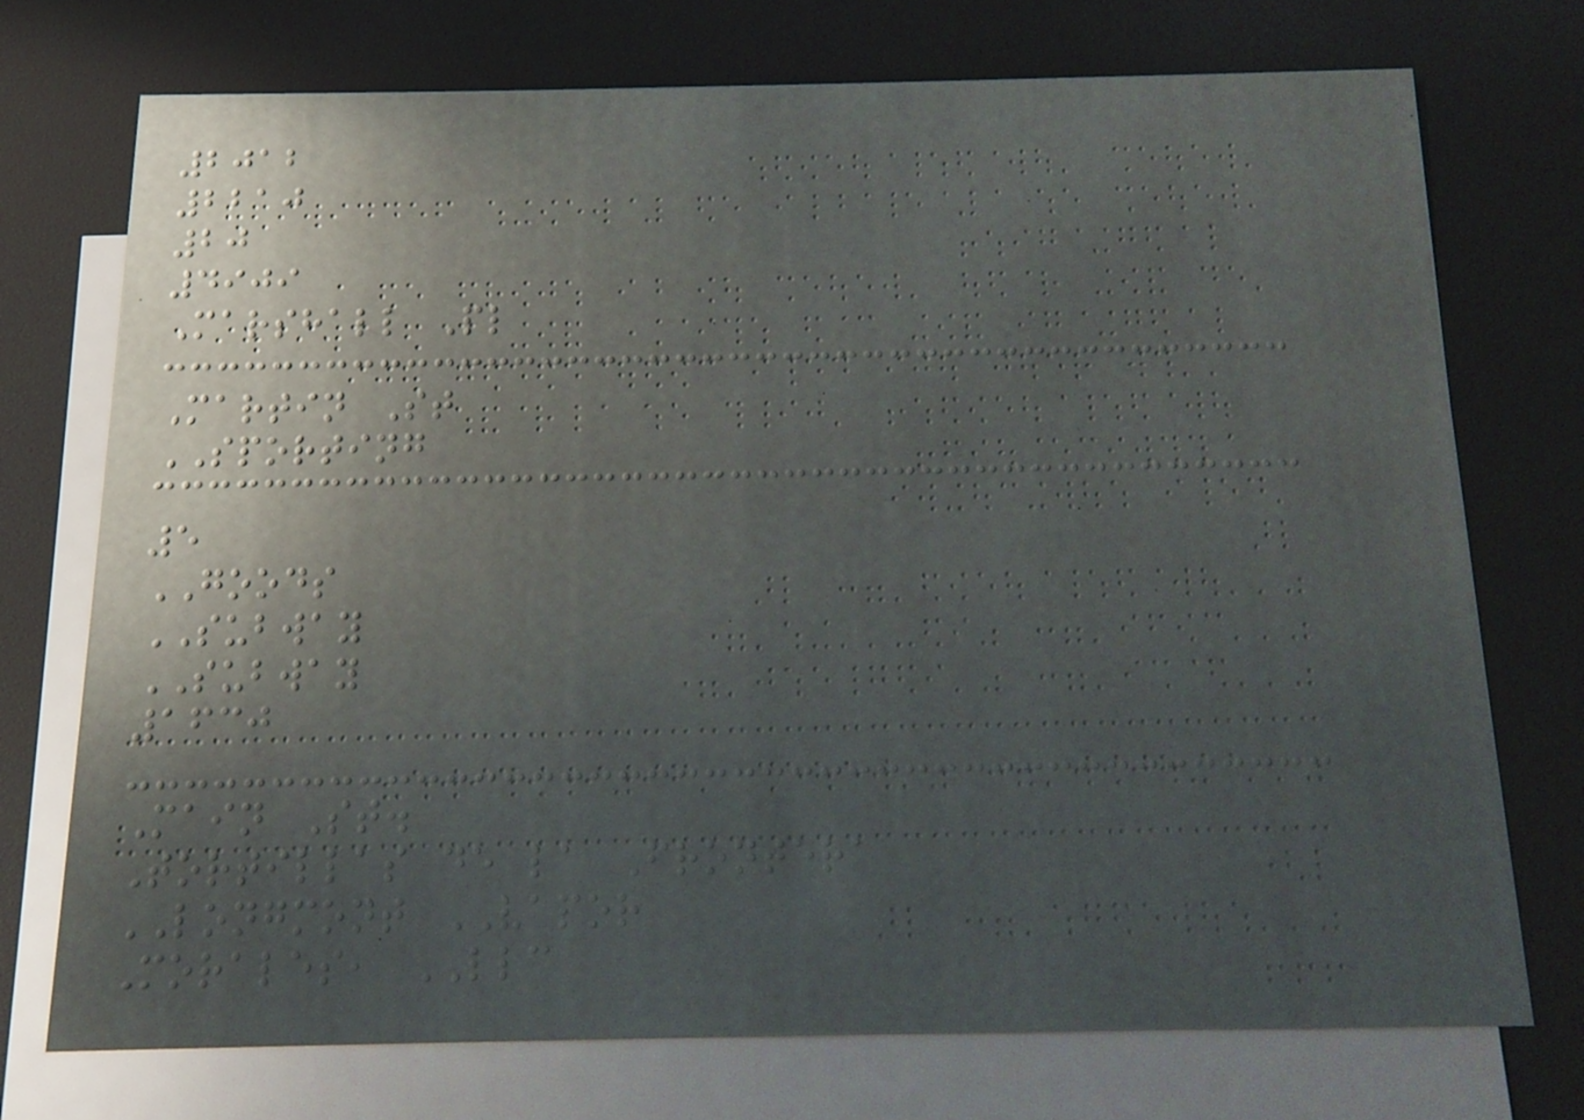2012
2210
20
4909
Marshall Pl
Martin St
SPORTING
5
GOODS
SUBWAY
SUBWAY
1630
Main St.
Tortillas de la Frontera
LONGMONT VAPOR
Morales, LLC
